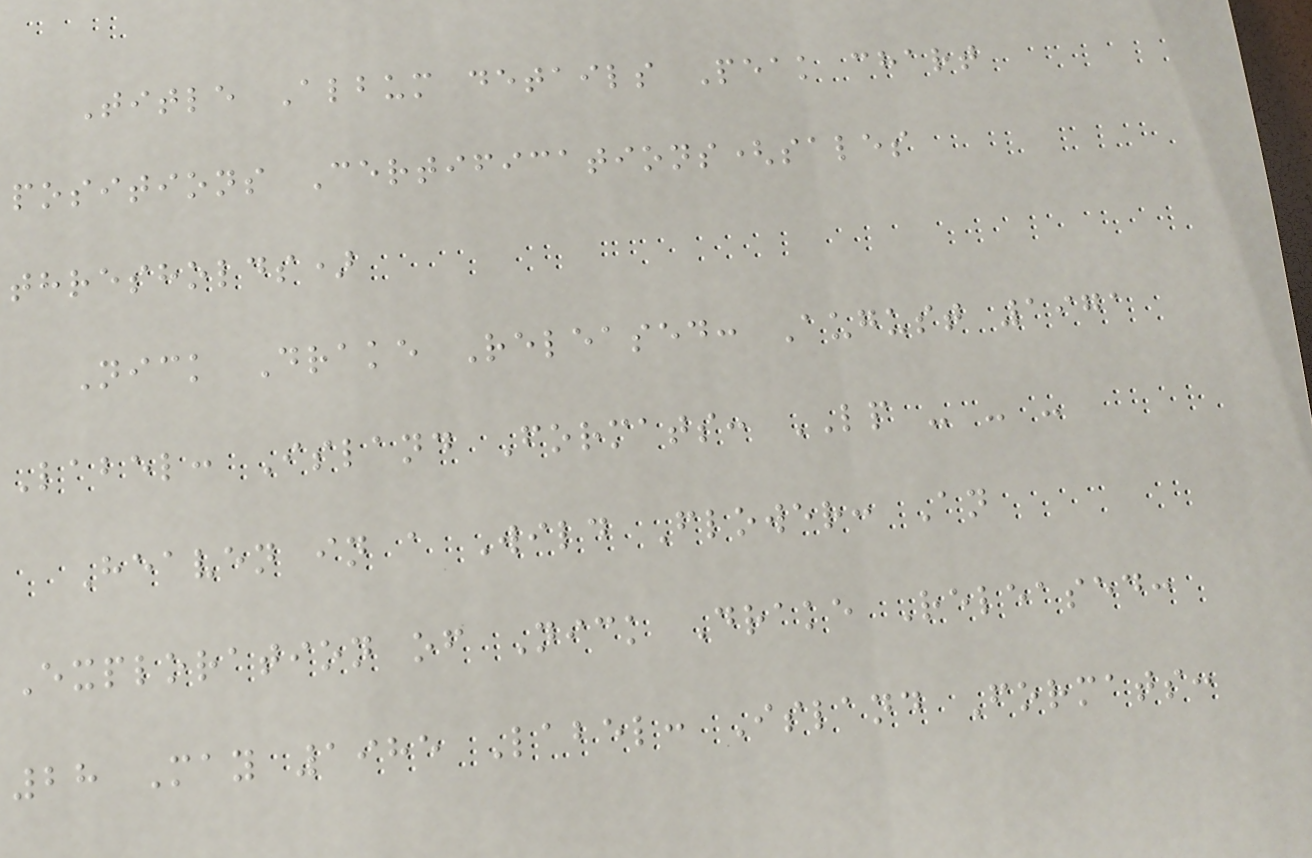Title Album details Peak chart
positions Certifications(sales
thresholds)
Nick Drake Released: August 1971
Label: Island Formats: LP - - -
Heaven in a Wild Flower: An
Exploration of Nick Drake Released:
28 May 1985 Label: Island Formats:
